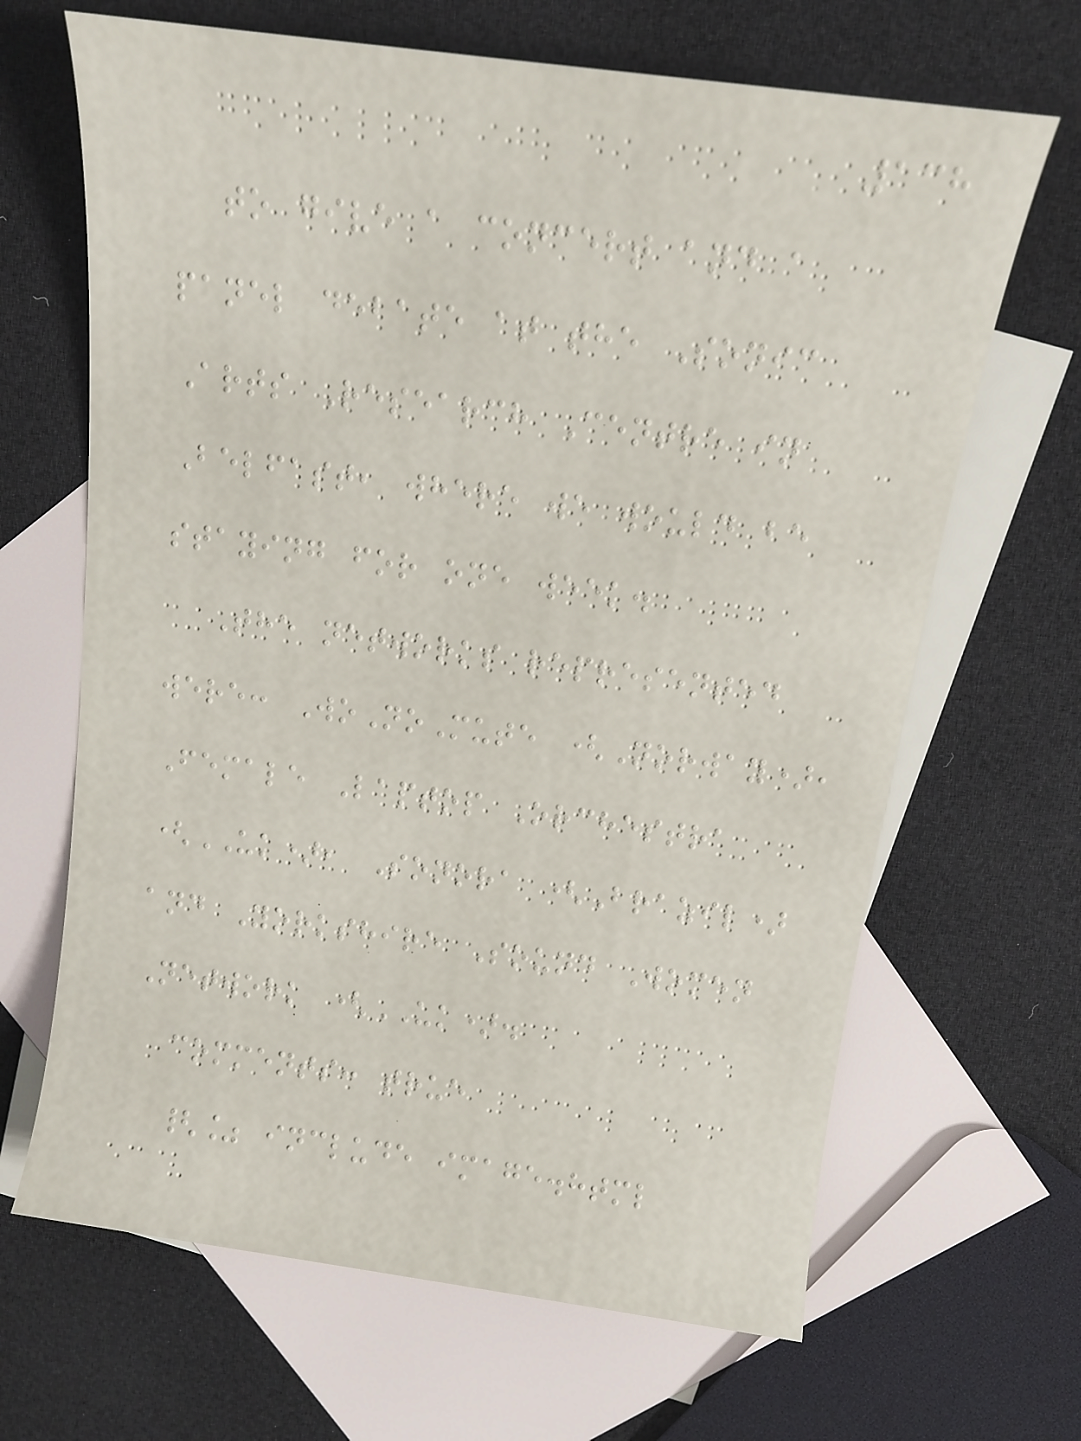138
to give a concert and a
panel debate at the Sonic
Arts Research Centre in
Belfast, where we would be
staying for one week.
The networks represented
were: WoNoMute (Norway),
Female Laptop Orchestra
(UK), Sonora (Brazil)
and Yorkshire Sound Women
Network (UK).
comments: true
{% include image.html
